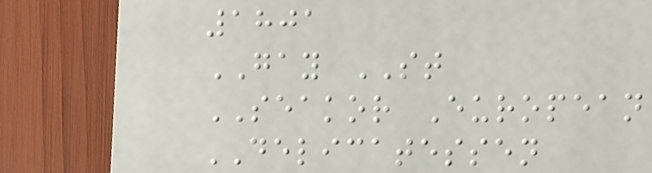1801
GAY ST
SEAKOR European
DELICATESSEN
